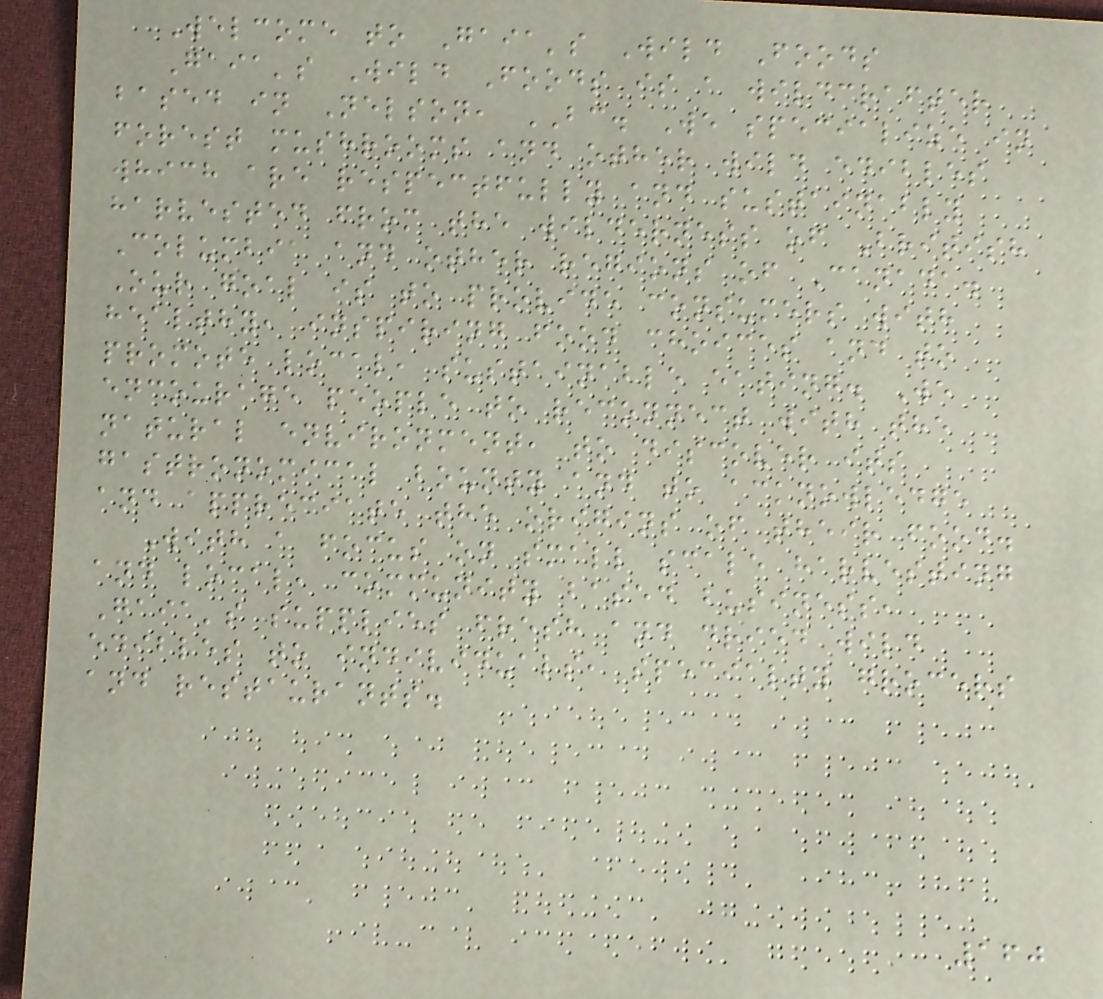Welcome to Gaia's Wild Foods
Gaia's Wild Foods is a wildcrafter
based in Nelson, BC. We specialize in
forest mushrooms and other wild edibles
which are respectfully and sustainably
harvested from the wilderness of British
Columbia and other regions of Canada.
Our goal is to provide consumers with
healthy, inspiring food choices and to
promote local, sustainable eating. We
encourage people to reconnect with the
natural environment, to discover its
gastronomical bounty and to acknowledge
and appreciate the origins of their food.
With a focus on small scale harvesting
and local, community based business,
Gaia's supplies fresh and dried wild
edibles to individuals, specialty grocers
and restaurants.
160
